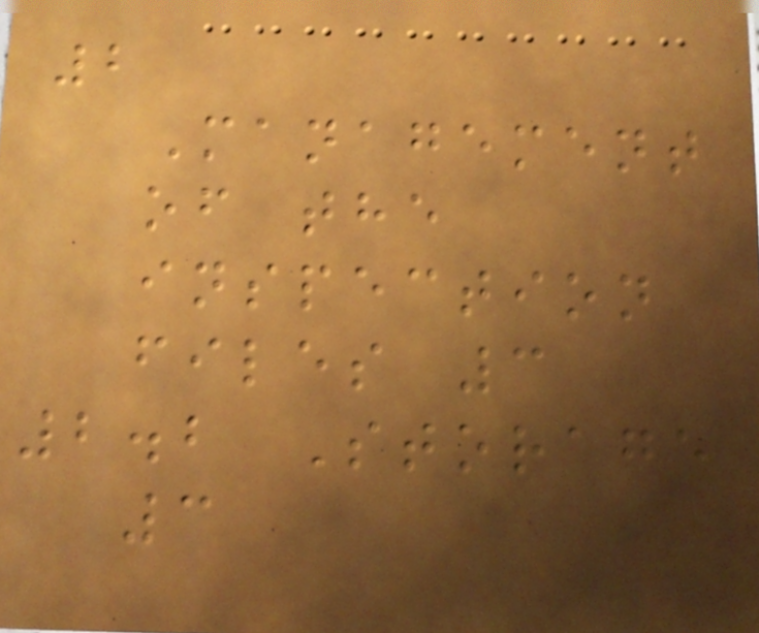2
Management
of the
inspection
files 3
2.2 Storage
3
